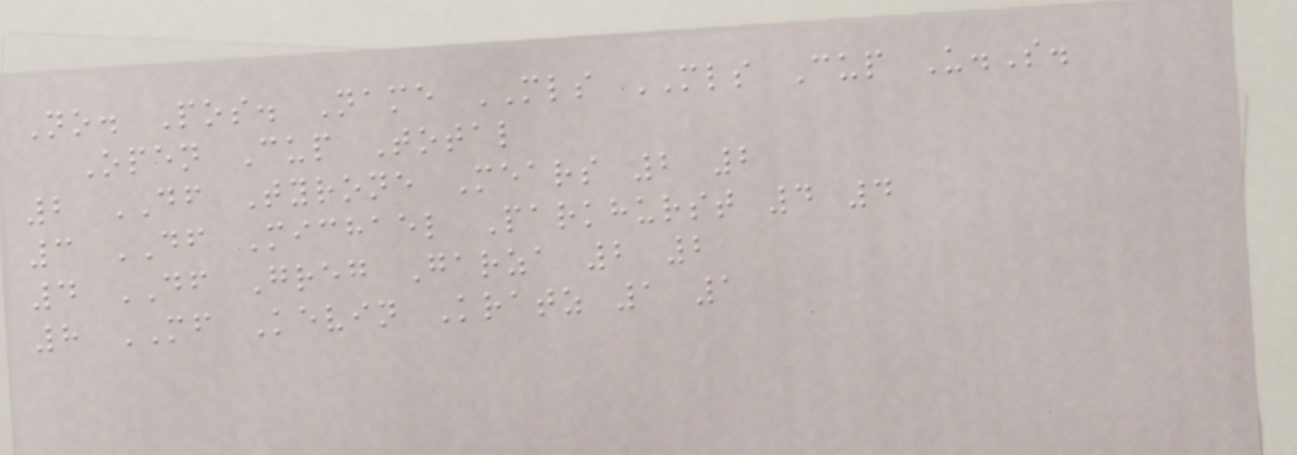No. Pos. Name MLS MLS Cup U.S.
Open Cup Total
2 DF Tyrone Mears 2 2
3 DF Michael Parkhurst 4 4
4 DF Greg Garza 2 2
8 MF Kevin Kratz 1 1
